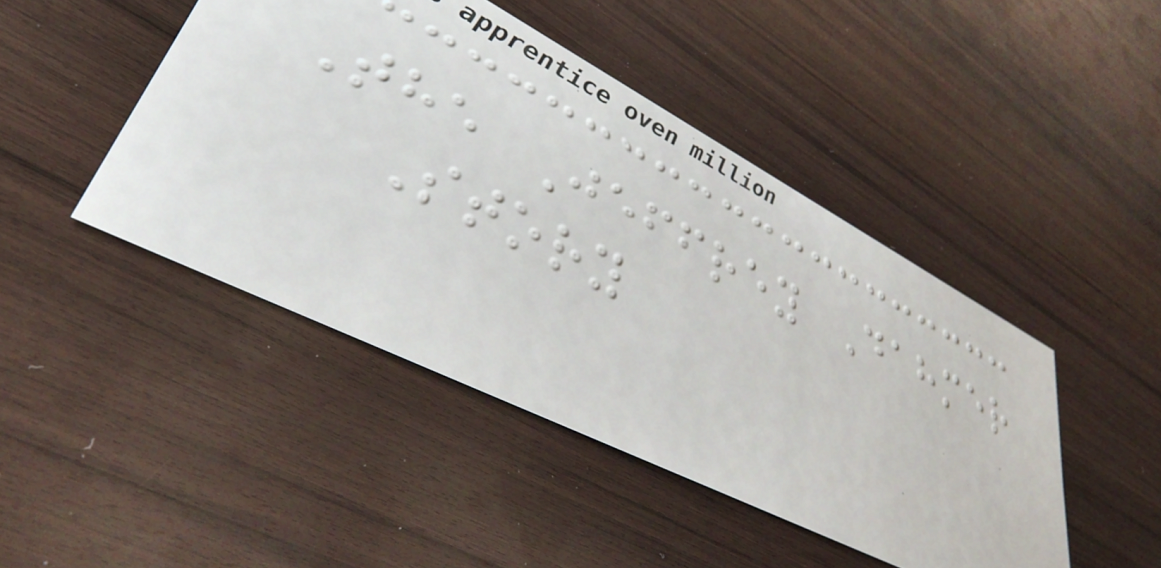The Jeffrey Dahmer
Story
